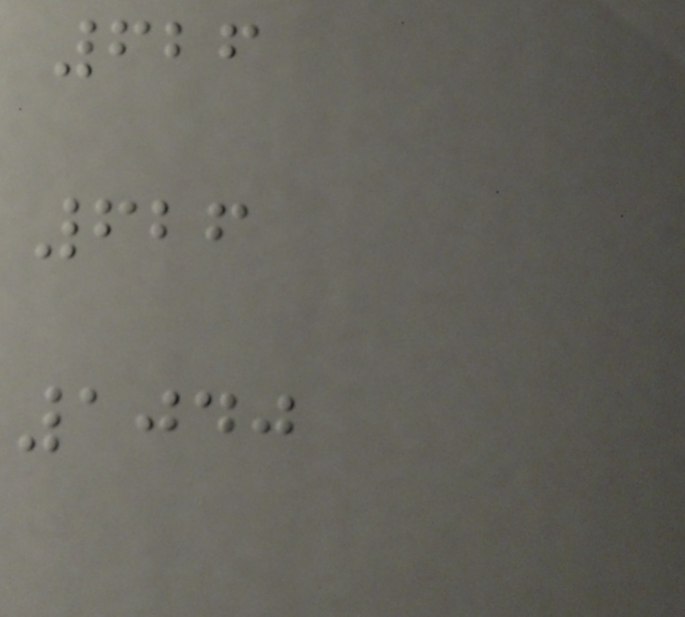626
626
1040
